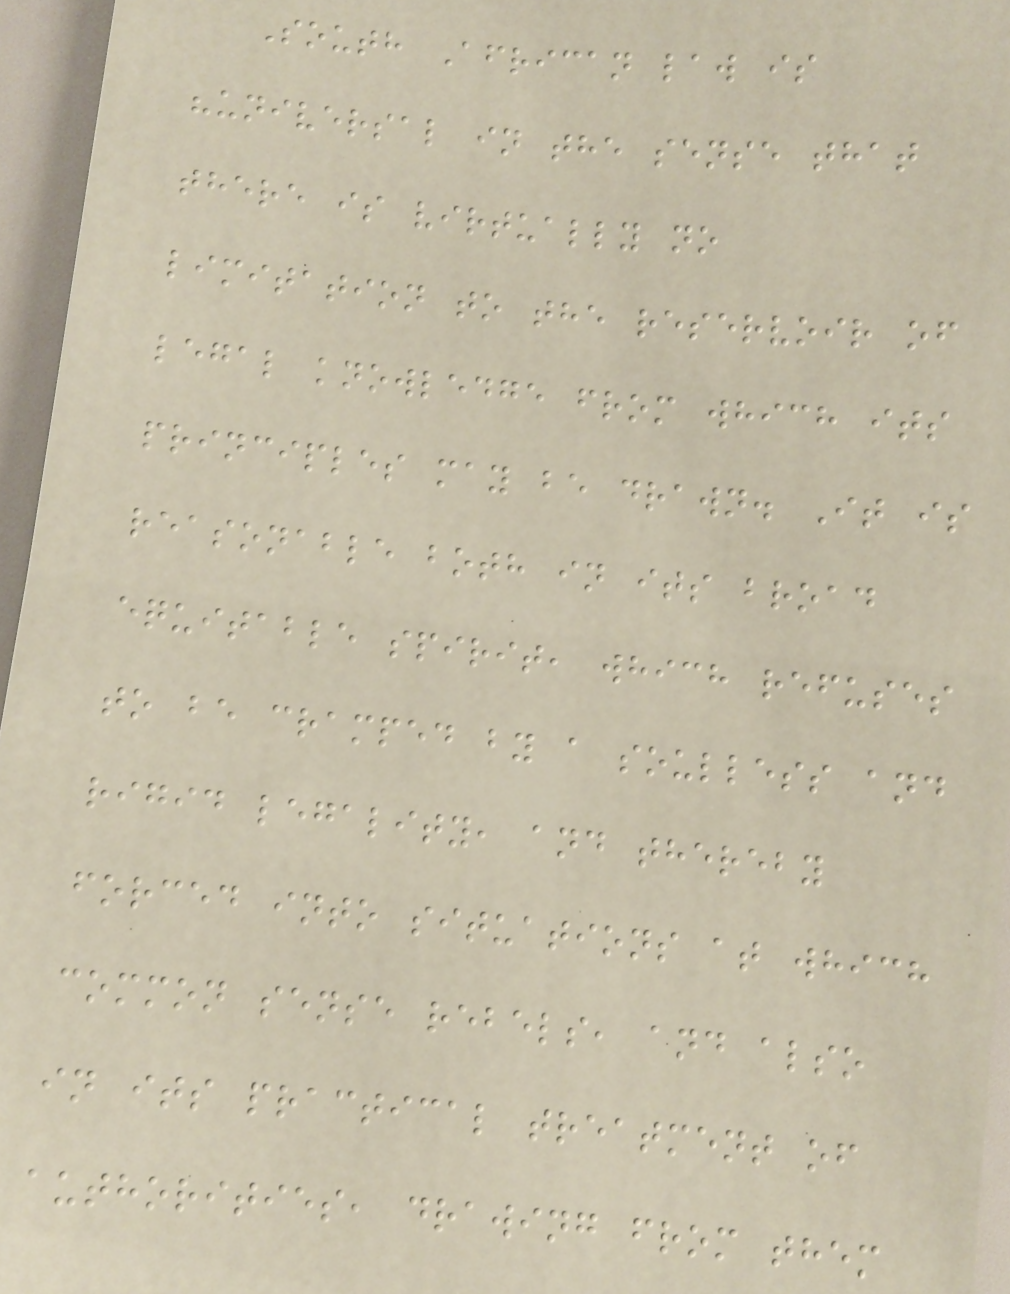South African law is
"universal in the sense that
there is virtually no
limitation to the reservoir of
legal knowledge from which its
principles may be drawn. It is
reasonable both in its broad
equitable spirit, which refuses
to be cramped by a soulless and
rigid legality, and thereby
forced into situations at which
common sense rebels, and also
in its practical treatment of
authorities, drawing from them
